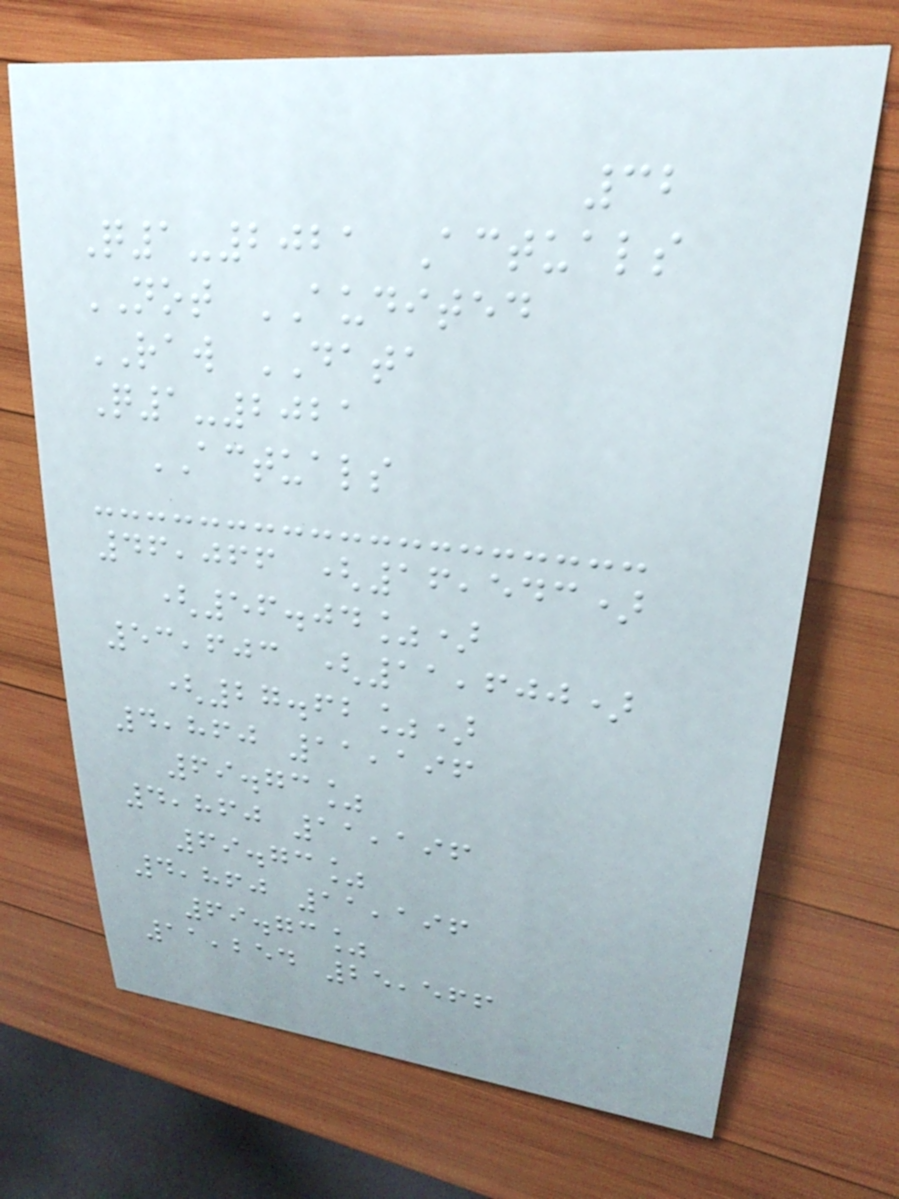32
Q1-2021 Actuals
NOT AUDITED
RAW DATA
Q1-2021
ACTUALS
46,066 (16,543)
(56.04%)
53,603 (11,600)
(27.62%)
4,860 11,196
69.73%
4,860 11,196
69.73%
4,860 11,196
69.73%
11,254 25,566
